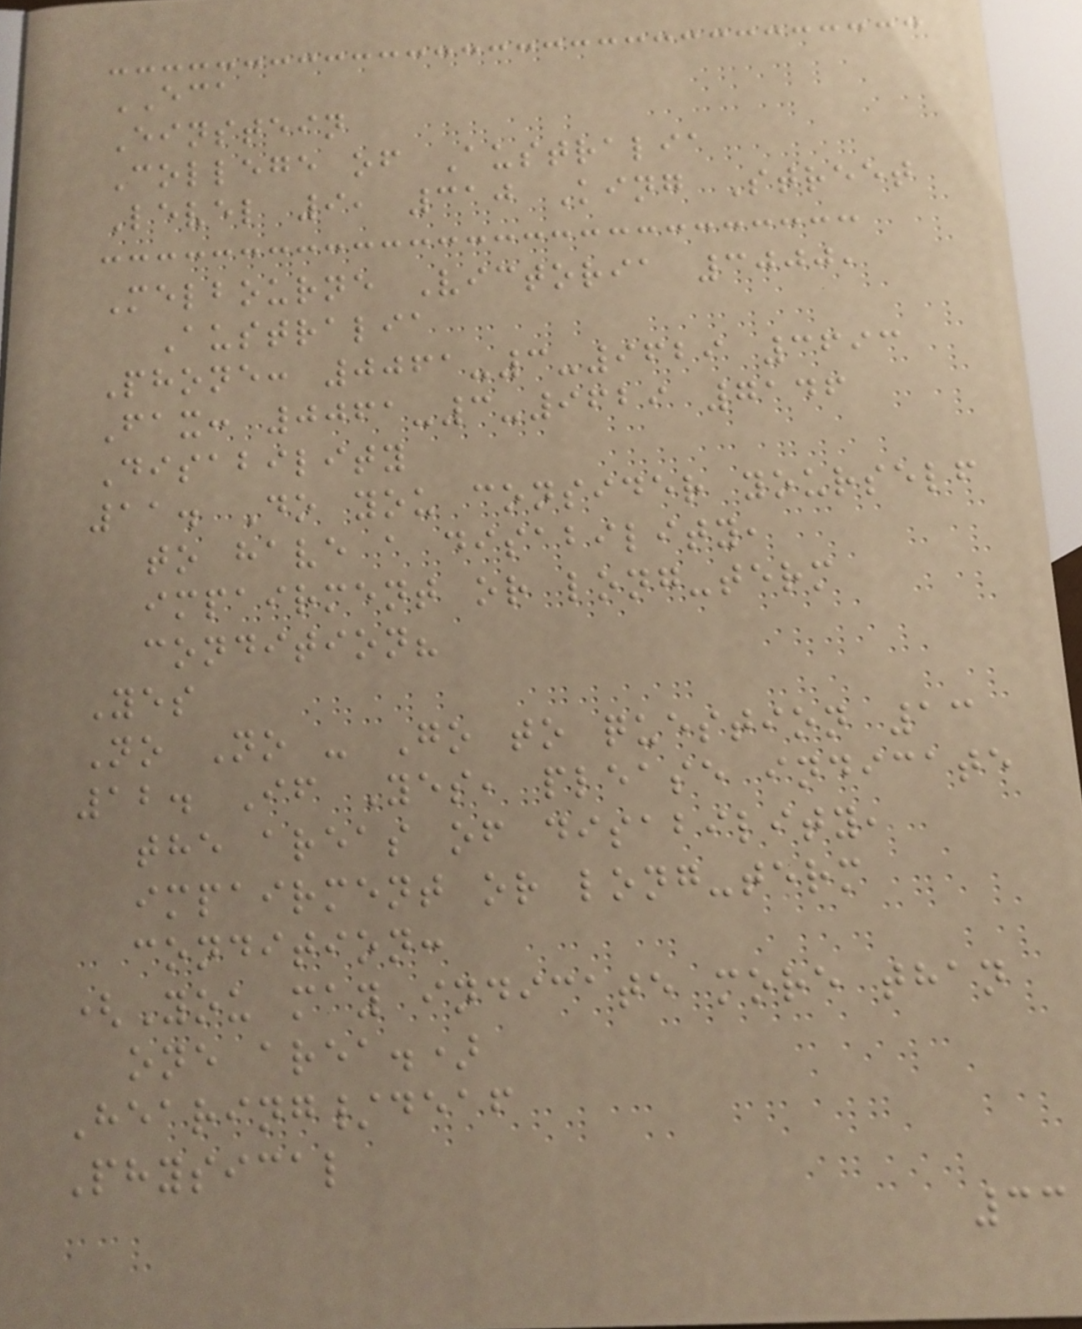ECA
Einstein
College of Australia
Level 9, 310 King Street
Melbourne Victoria 3000,
Australia
Phone: 0061-3-9629 3693
Fax: 0061-3-9629 7146
Disability
11. Do you consider yourself
to have a disability,
impairment or long-term
condition?
Yes
No No - Go to question 13
12. If Yes, please indicate
the areas of disability,
impairment or long-term
condition:
(You may indicate more than
one area.)
Hearing/deaf
Physical
33
